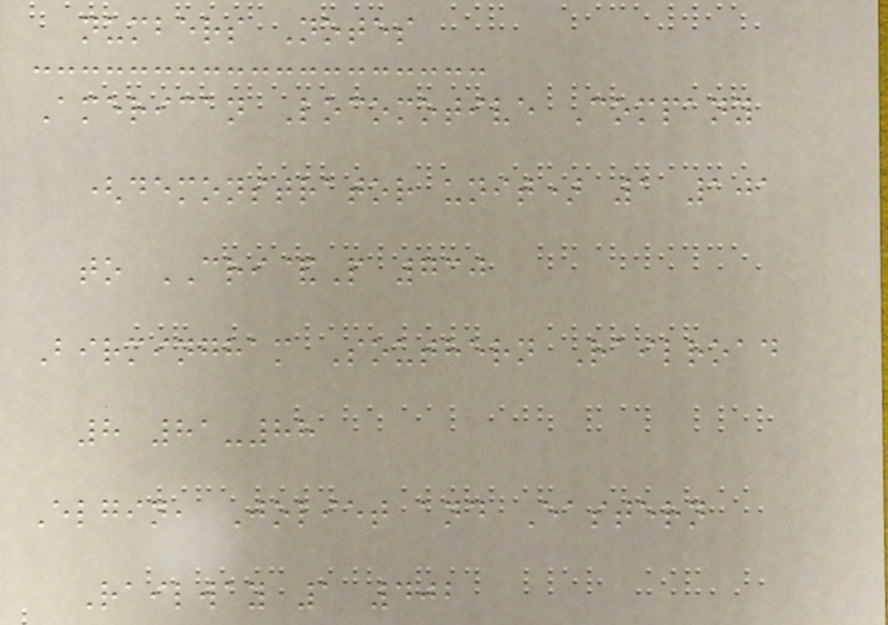numbers Notes
American Locomotive Company
(demonstrator unit) 1 101
to CRI&P 730
Birmingham Southern Railroad
8 81-88
Elgin, Joliet and Eastern
Railway 1 402
